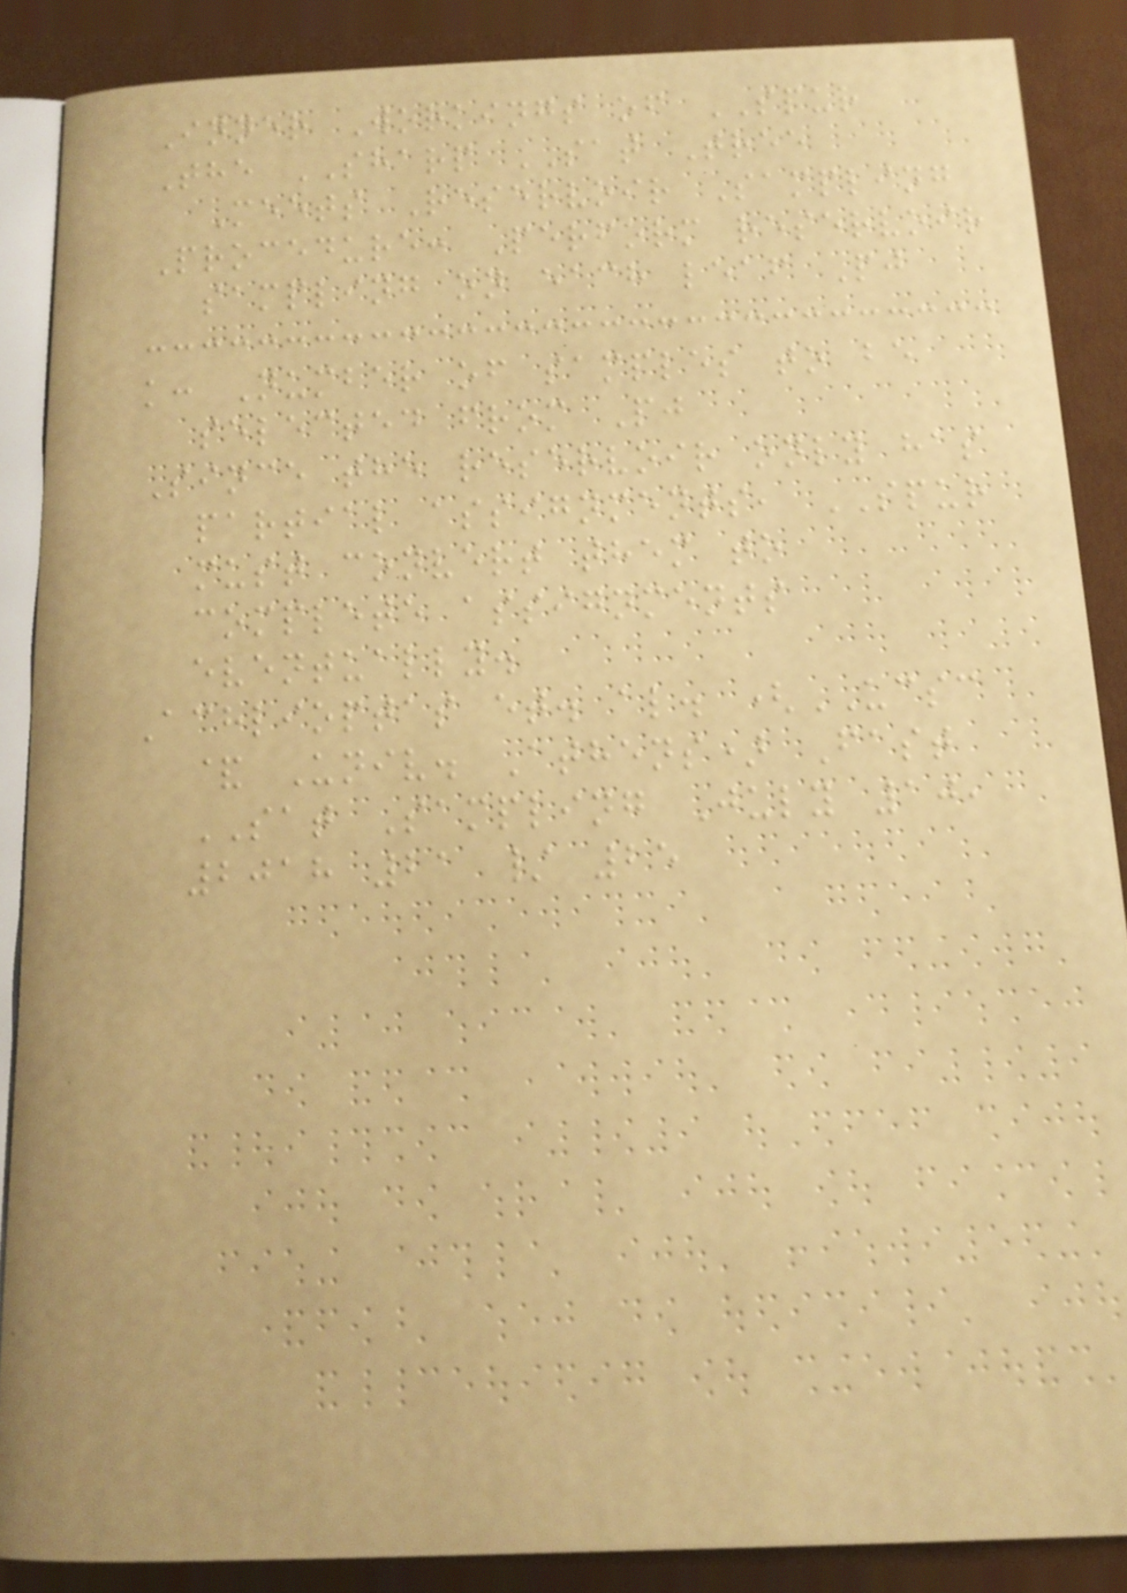Inner Workings of SPUR
The SHARP SAT Tree
Meets Reservoir Sampling
Procedure: Perform reservoir
sampling on each leaf Pj
k: Number of samples to be
selected from Pj
Since the reservoir only has
partial assignments, SPUR
must convert them to
complete assignments
eventually.
Achlioptas et. al. (UCSC
& Univ. Athens) Fast
SAT Sampling July 10,
2018 21 / 25
